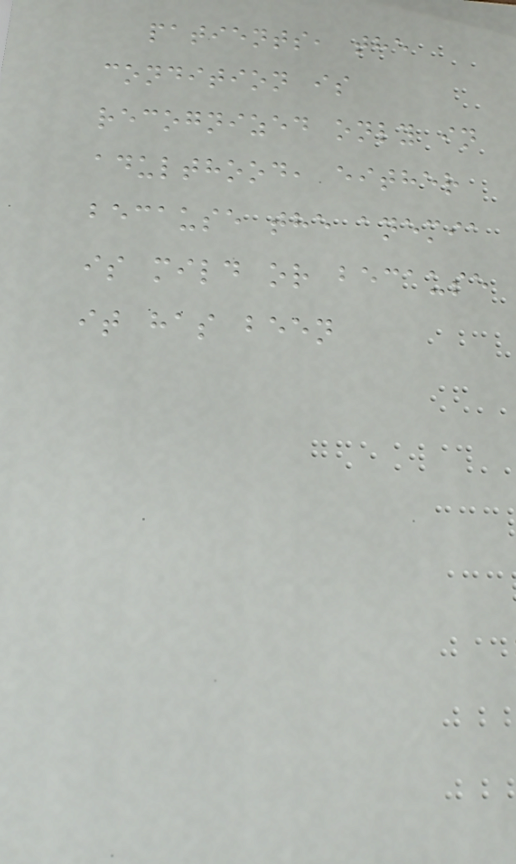patients, the
condition is
recognized only in
adulthood, either
because the anemia
is mild or because
it has been
